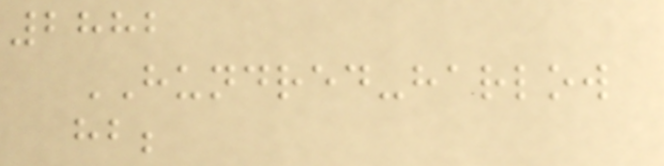2882
HUNDRED-harlow
hb;
